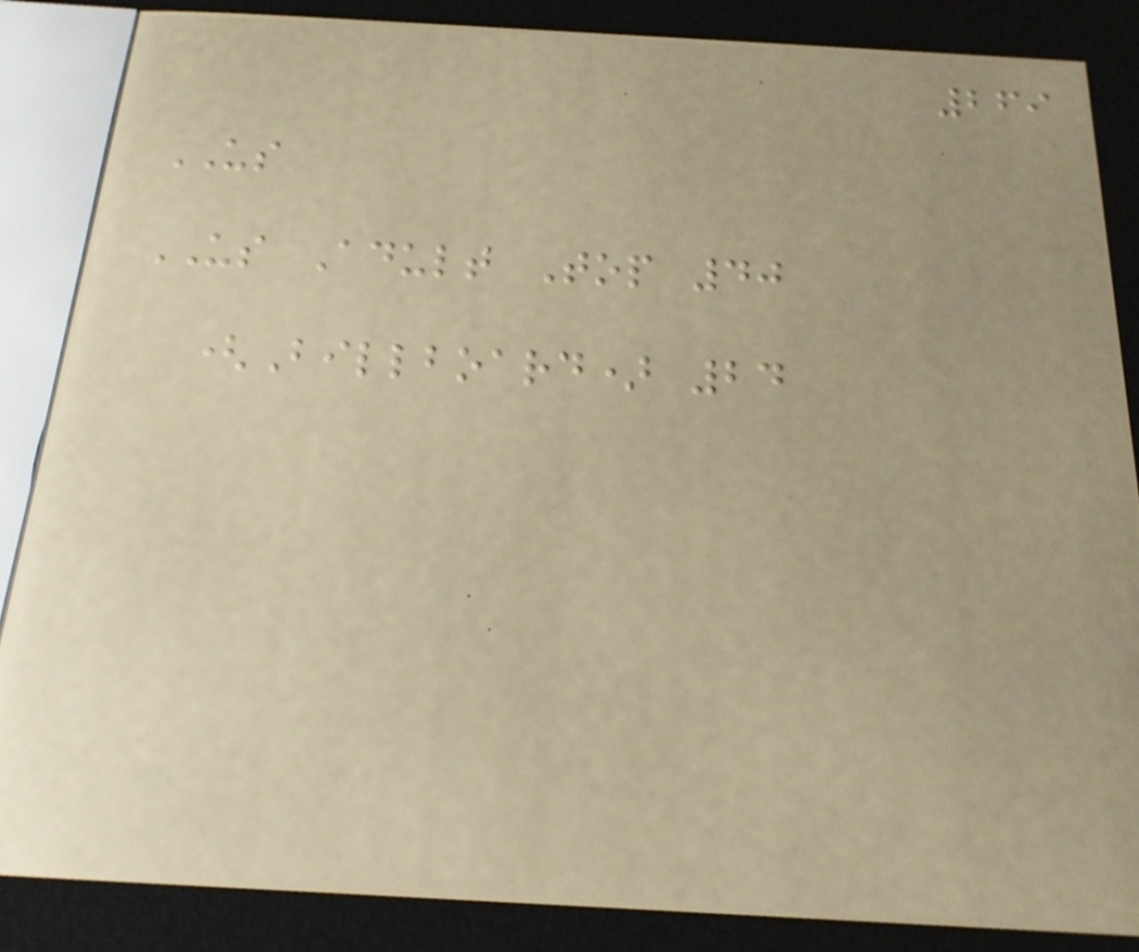269
US
US Adult Top 40
(Billboard) 24
